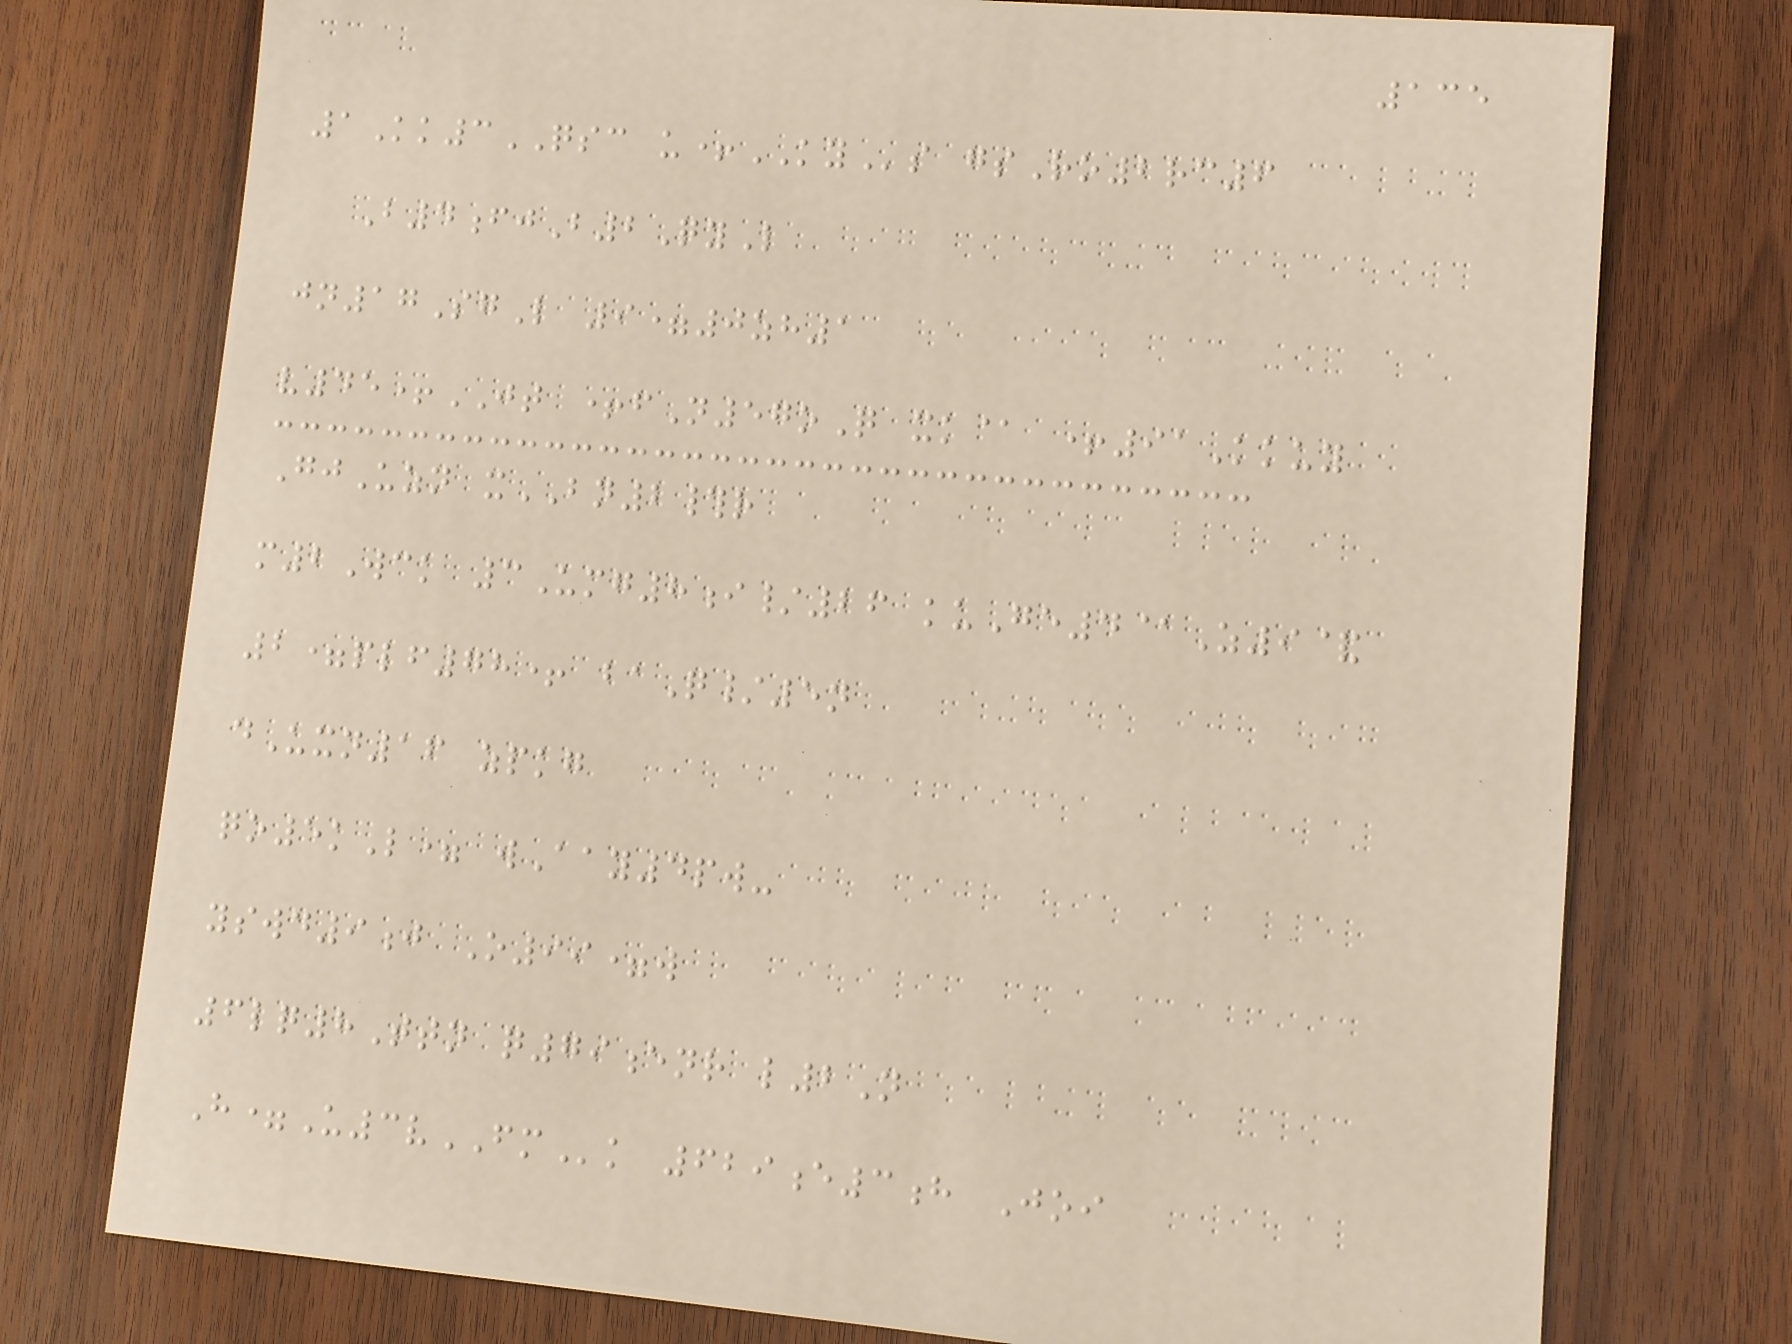135
1Kk3QSC u+KYs gsRo2rc6
B4fjB2QyL
jn17SgL 9=0zh1
v45+JT +fN57oQ xk@ +91Kkuy
GjUzn xBN2#r
m2Wck 3Umg8i/26 kuGe4@Z9&
2=plf78+ baQ/5n
dUxn16 zpkg
qo5kL= wAay4pw-
yswd9j O99=w
6lq8Ttn q79enr l2N
H=U3vFMk 629e3h Joi
